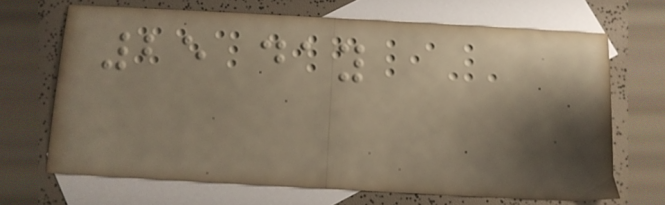25 day
